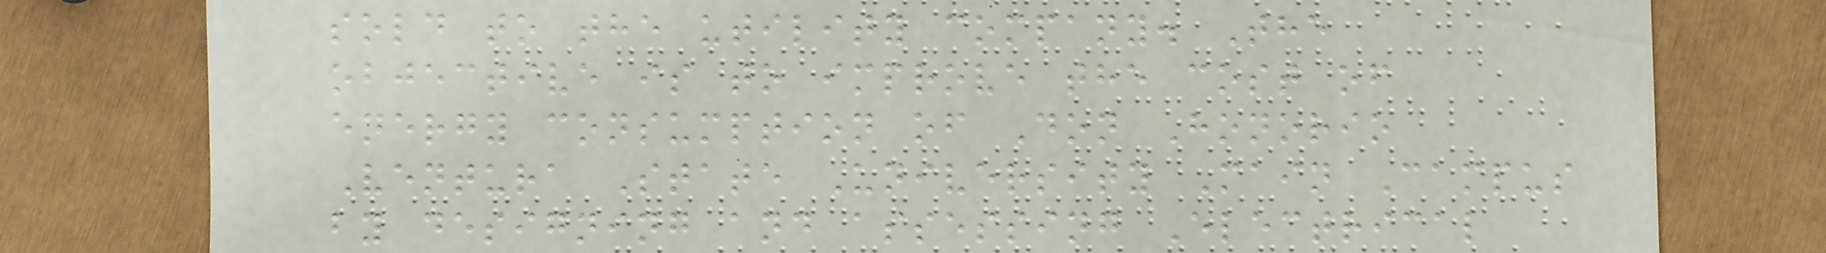sold to the utility company. The
objective is to improve the cost of
energy consumption of Don Honorio
Ventura State University Main Campus
by designing and assessing Electrical
